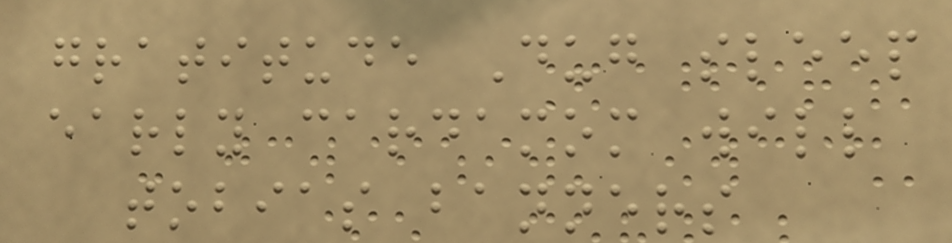gratitude Dug sleep
early cardamom will
tobias banners
